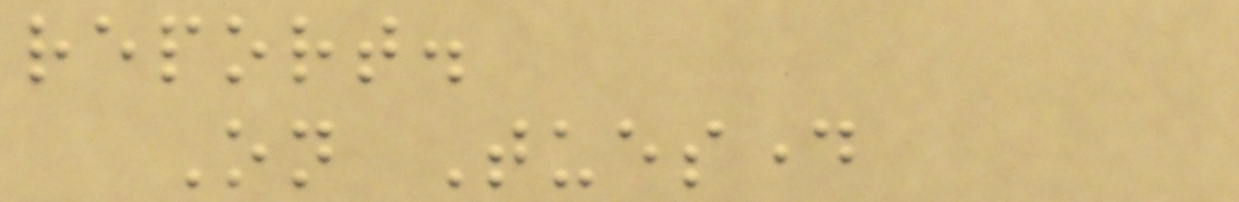report.
On Tuesday
